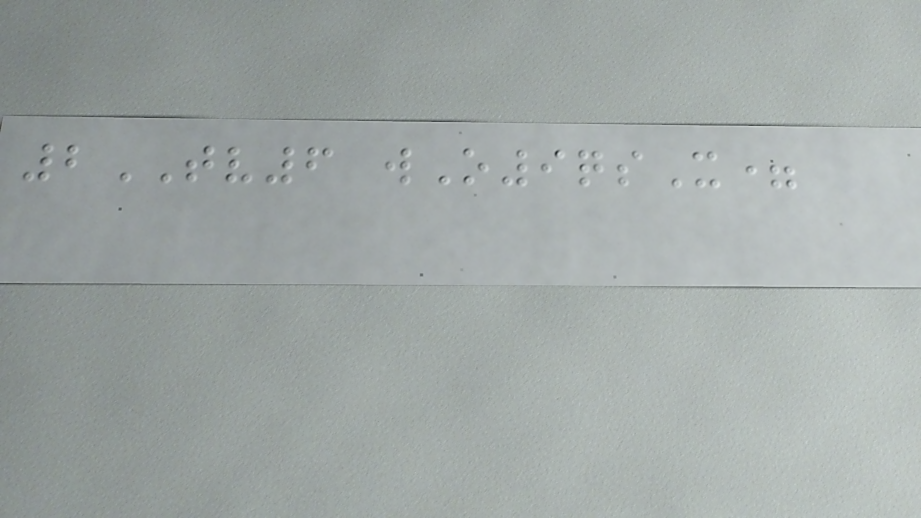2TV6 wO9qsX=
